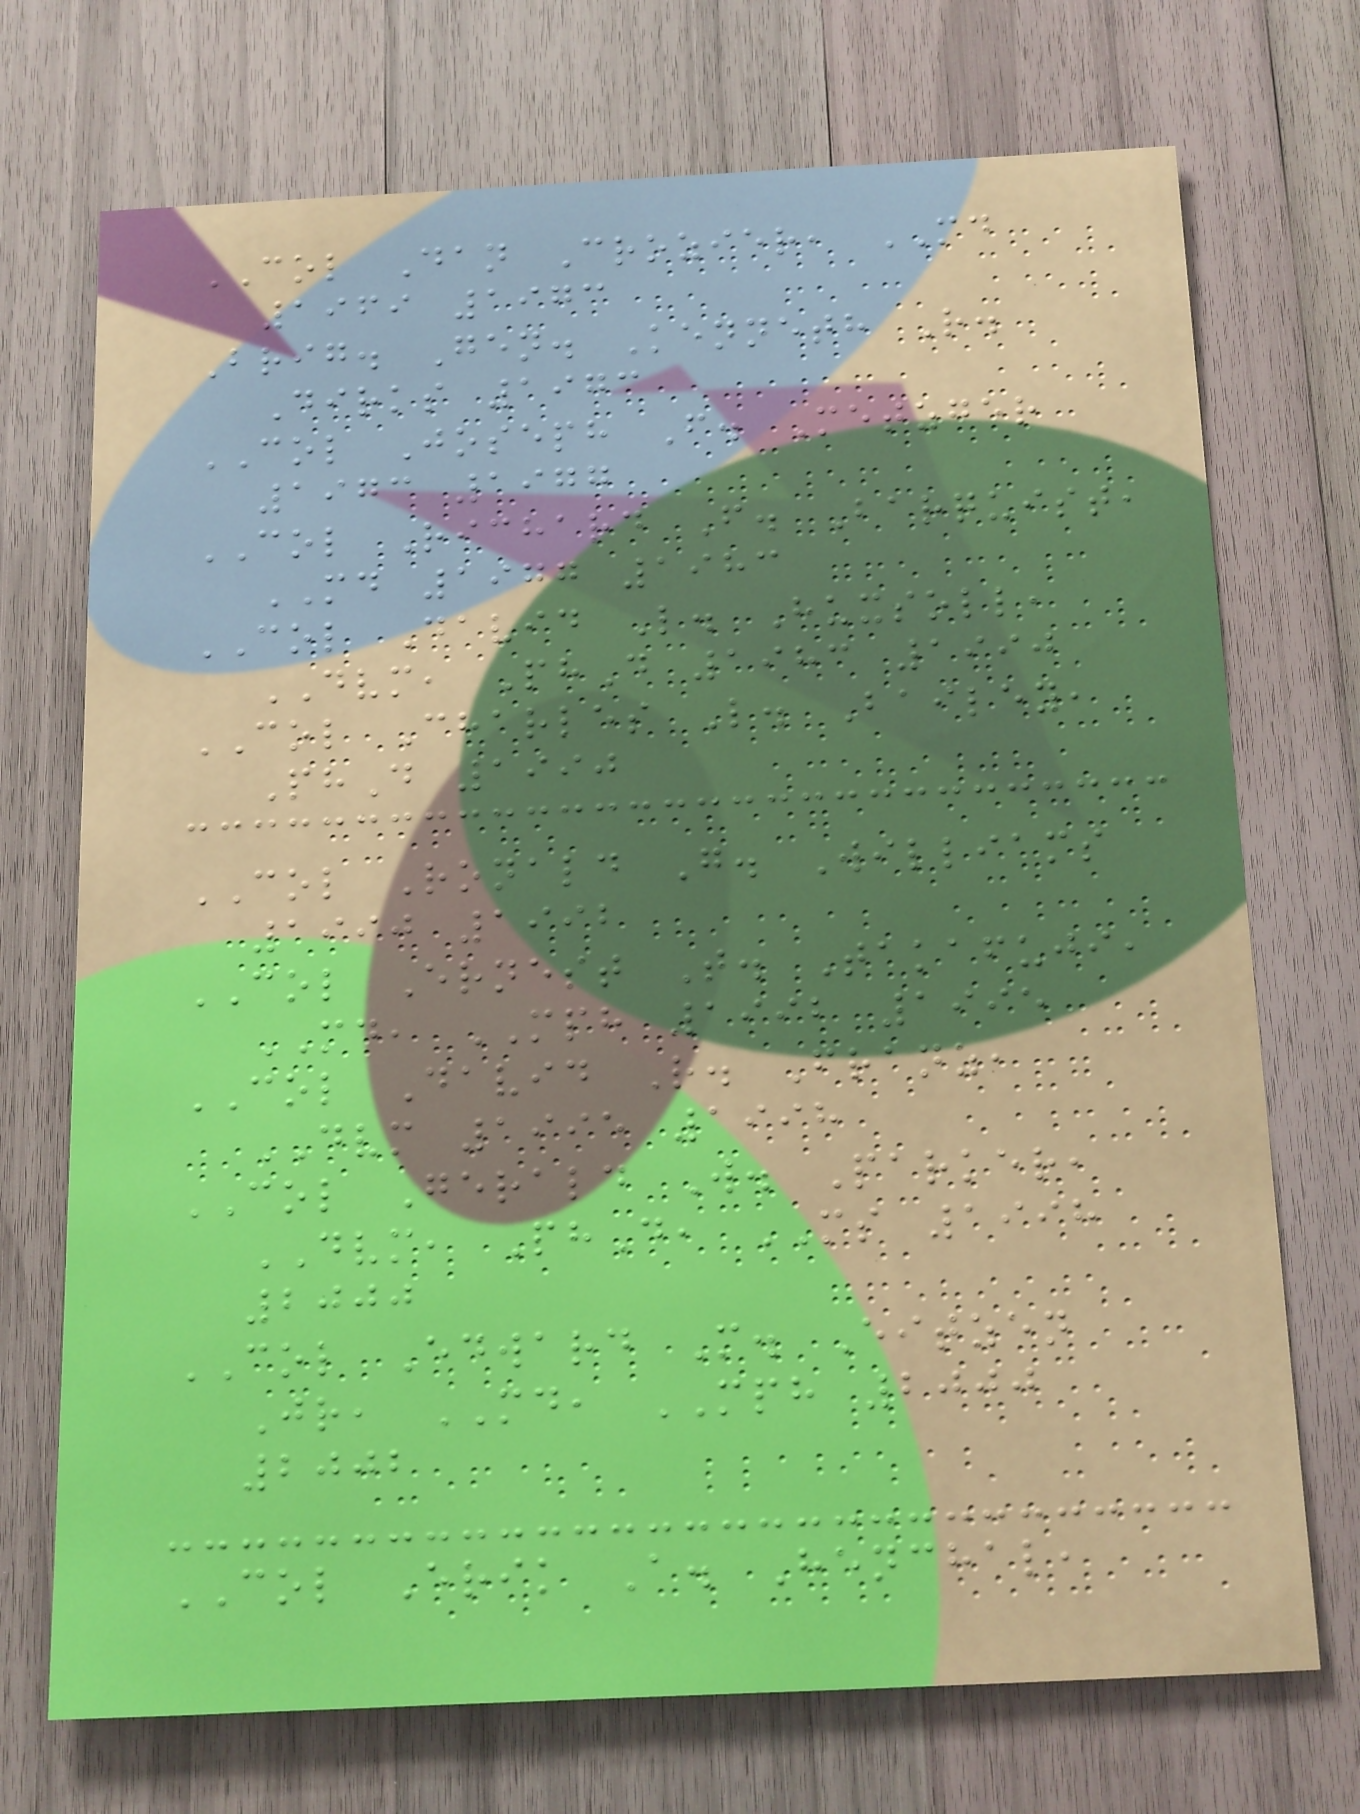COL Dan Crozier, MD
1969 1973
Brig. Gen. Kenneth R.
Dirks 1973
COL Joseph F. Metzger
1973 1977
COL Richard F. Barquist,
MD 1977 1983
COL David L. Huxsoll,
DVM, PhD 1983 1990
COL Charles L. Bailey,
PhD 1990
COL Ronald G. Williams
1990 1992
COL Ernest T. Takafuji,
MD, MPH 1992 1995
COL David R. Franz,
DVM 1995 1998
COL Gerald W. Parker,
DVM, PhD, MS 1998
2000
COL Edward M. Eitzen
Jr, MD, MPH 2000
2002
COL Erik A. Henchal,
